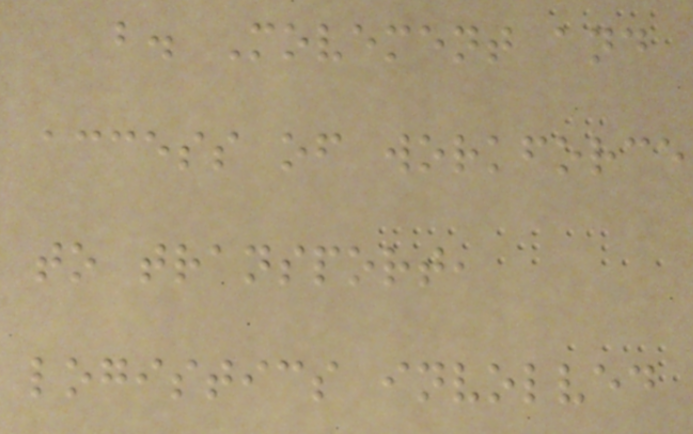b. Movement and
access of workforce
to transport,
logistics involved
